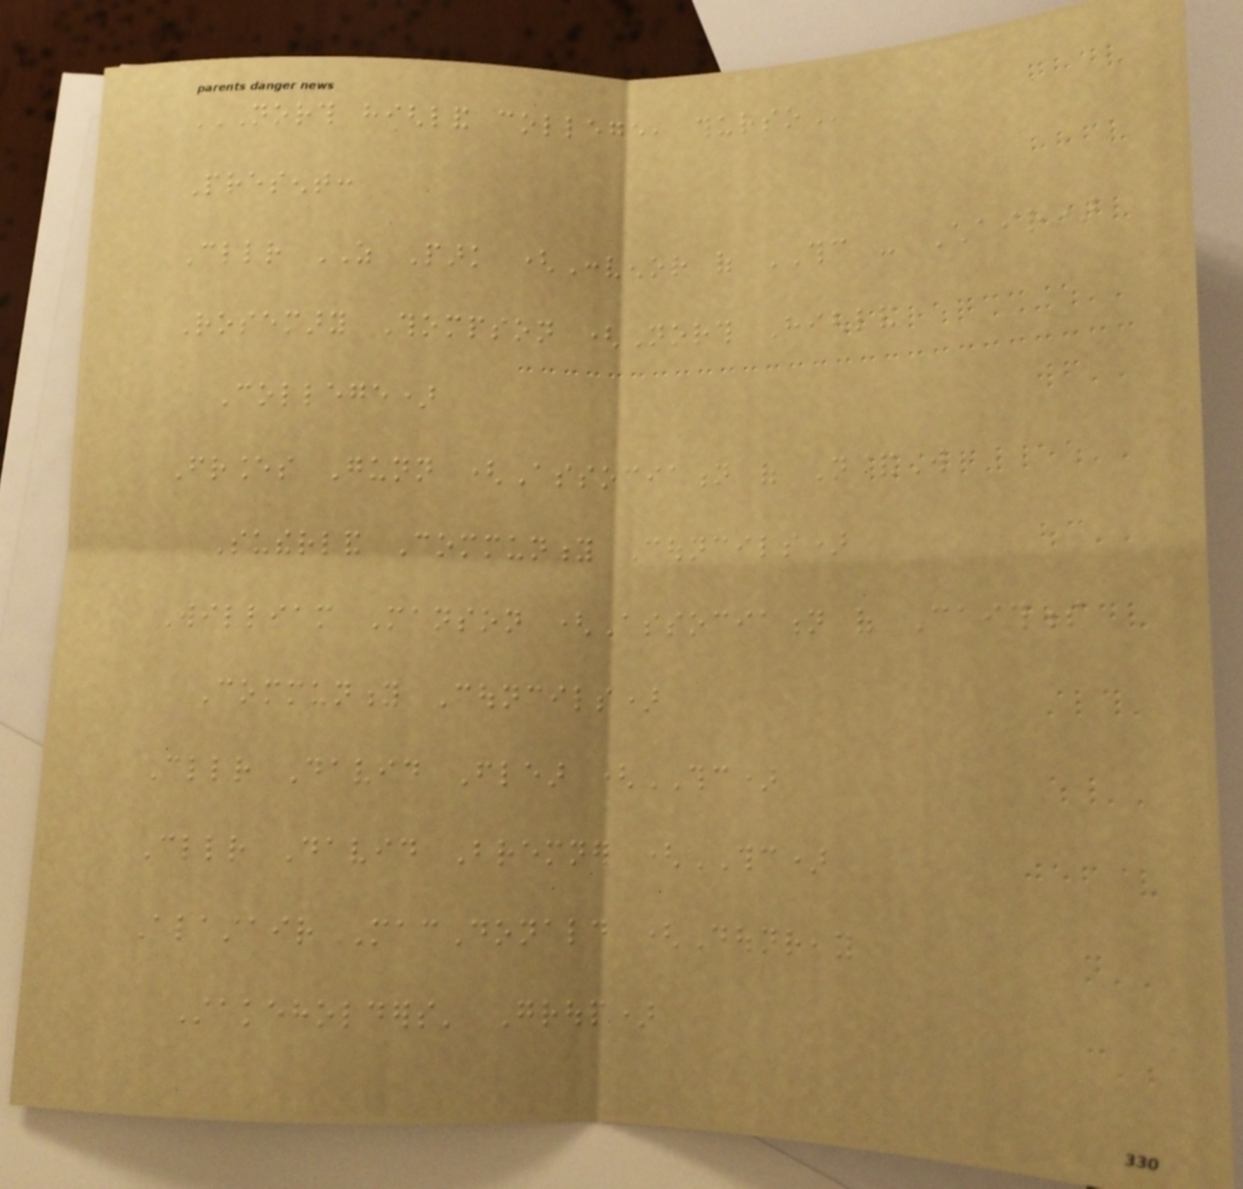NORTH HIGHLAND COLLEGE, THURSO
Present:
Cllr AS Park (Convenor of THC - Chair)
Rosemary Thompson (North Highland
College)
Frances Gunn (Association of N&W
Sutherland Community Councils)
William Manson (Association of Caithness
Community Councils)
Cllr David Flear (THC)
Cllr David Bremner (THC)
Alastair MacDonald (Dounreay
Stakeholders' Group)
